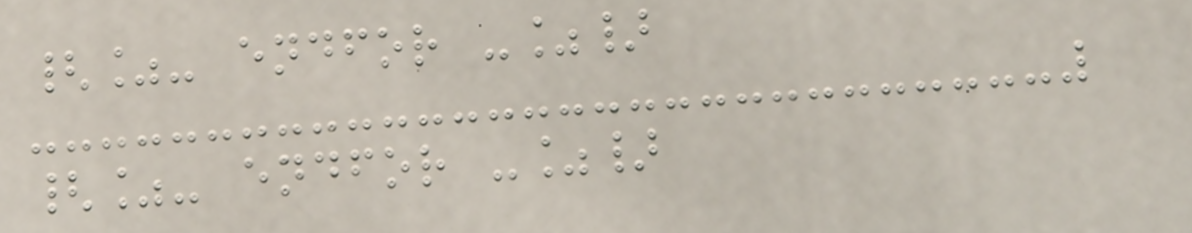{%- endfor -%}
{%- endfor -%}
